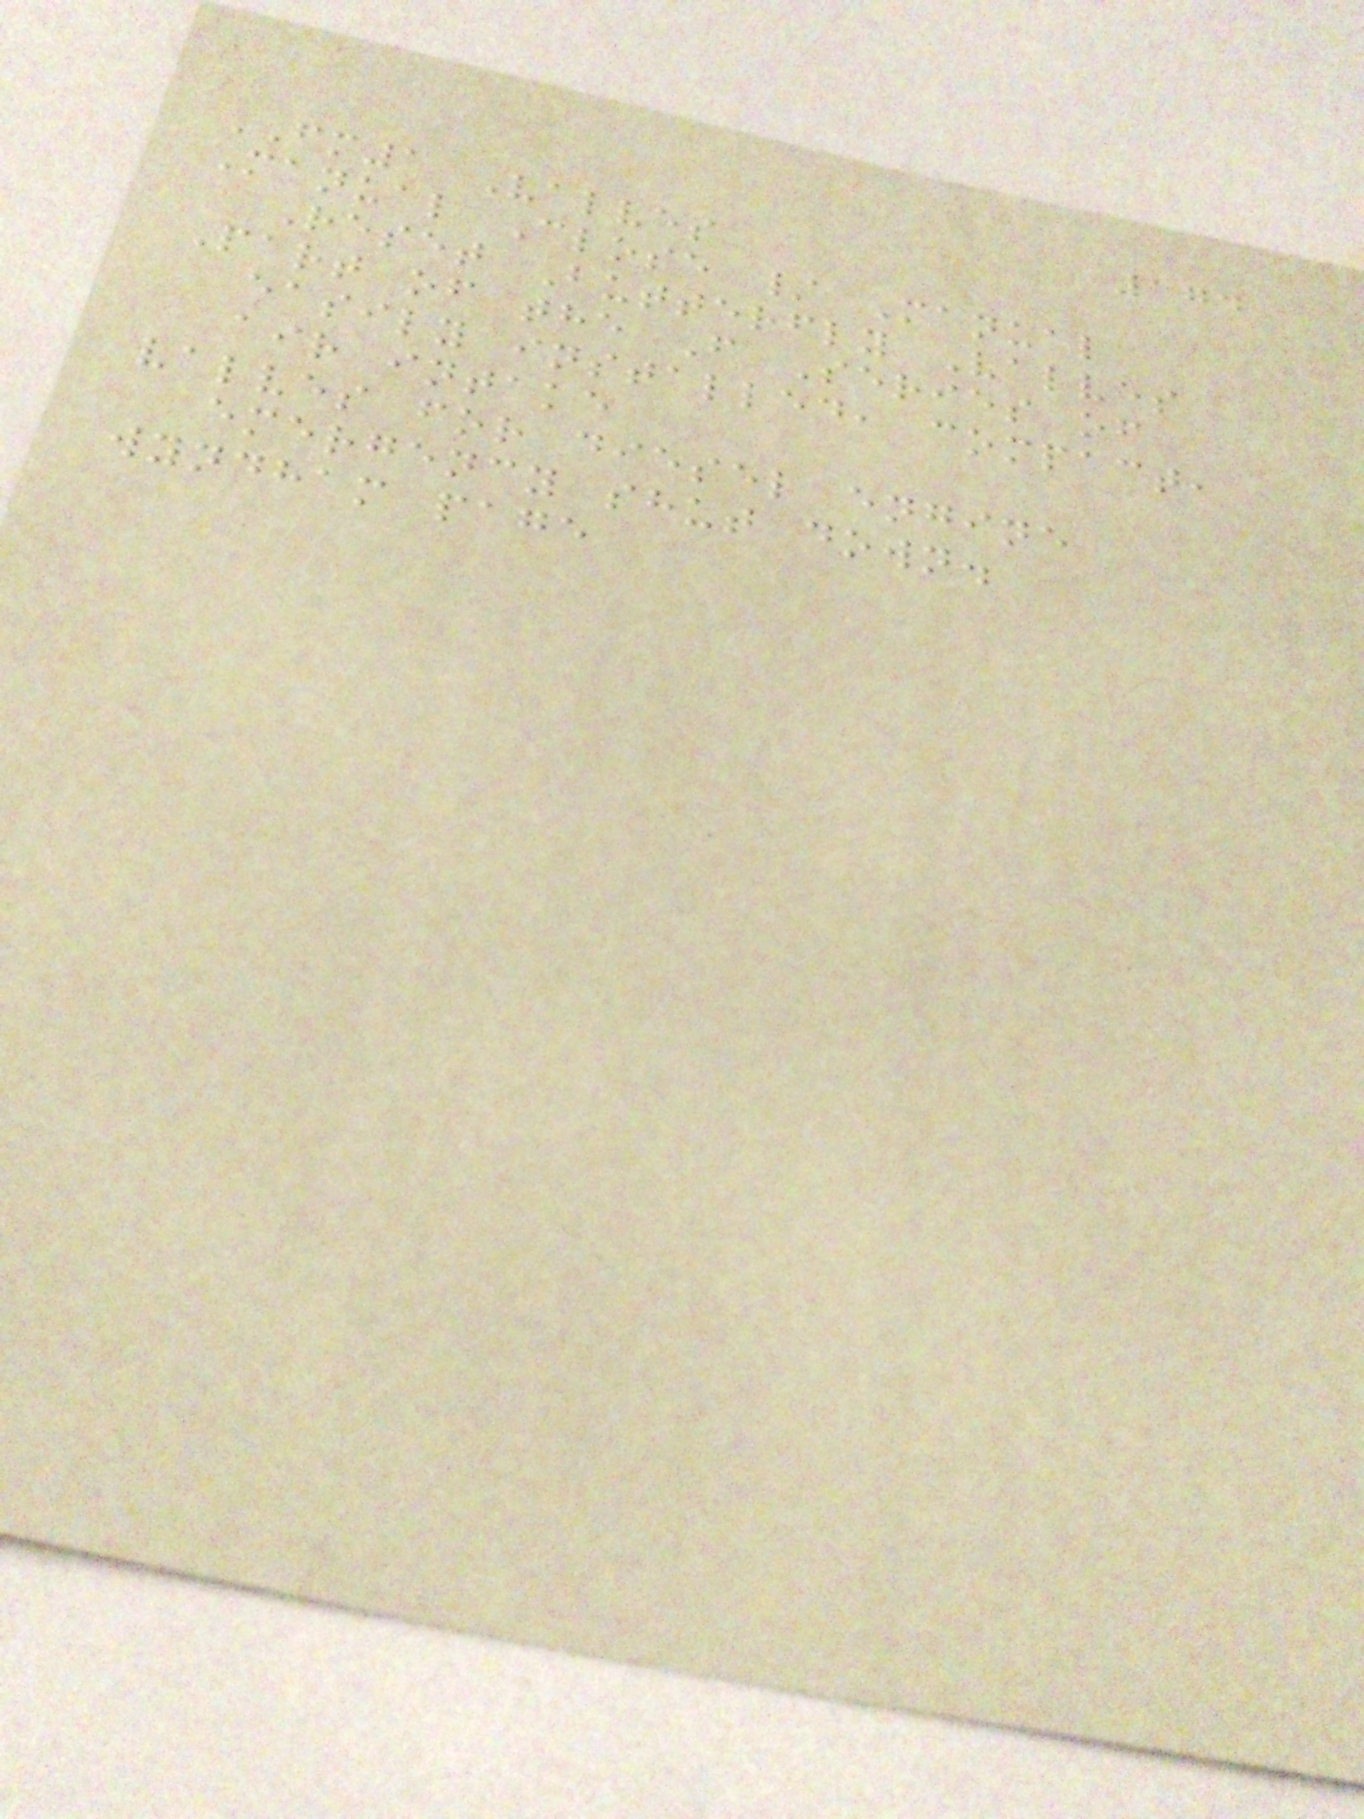174
FM1 Valves
Manual Close / Manual
Reset Butterfly Valves
Part of the F Series of
easily installed, compact,
air intake
valves for diesel engine
emergency shut down.
wyndham page
